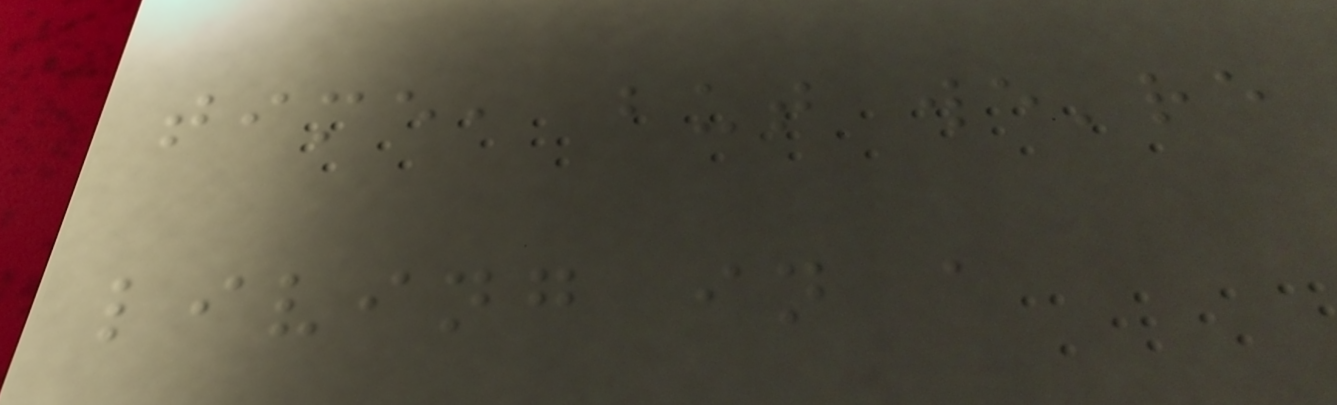time, but we're
living in a
